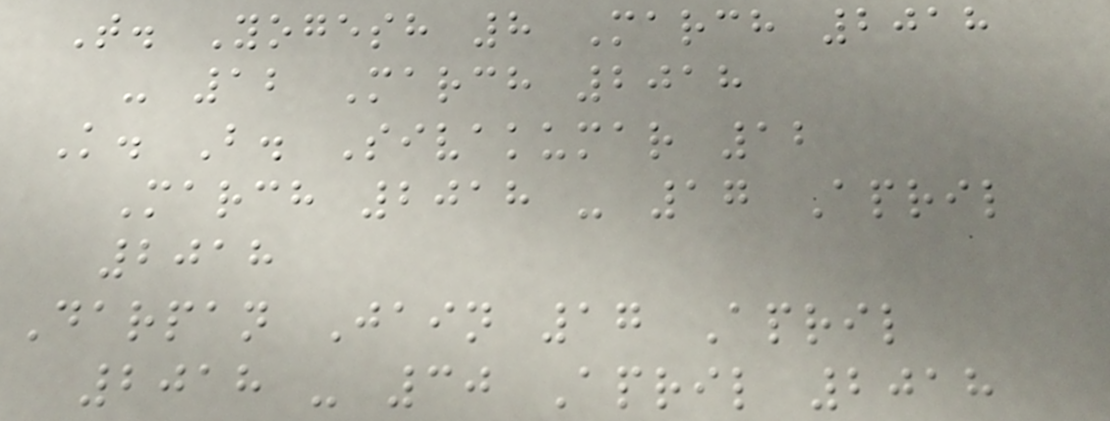T. Yogesh 8 March 2018
- 12 March 2018
K. B. Sivakumar 12
March 2018 - 17 April
2018
Darpan Jain 17 April
2018 - 30 April 2018
